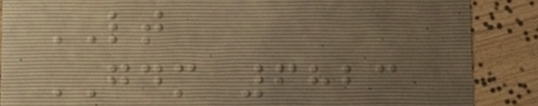LT
GDM 6823
